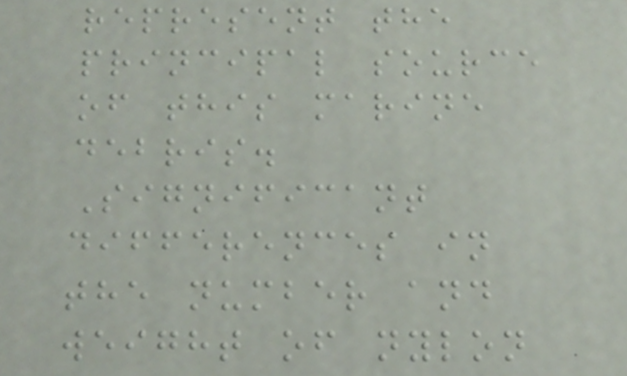represent the
principal source
of this marine
debris.
Significant
differences in
the number and
weight of nylon
